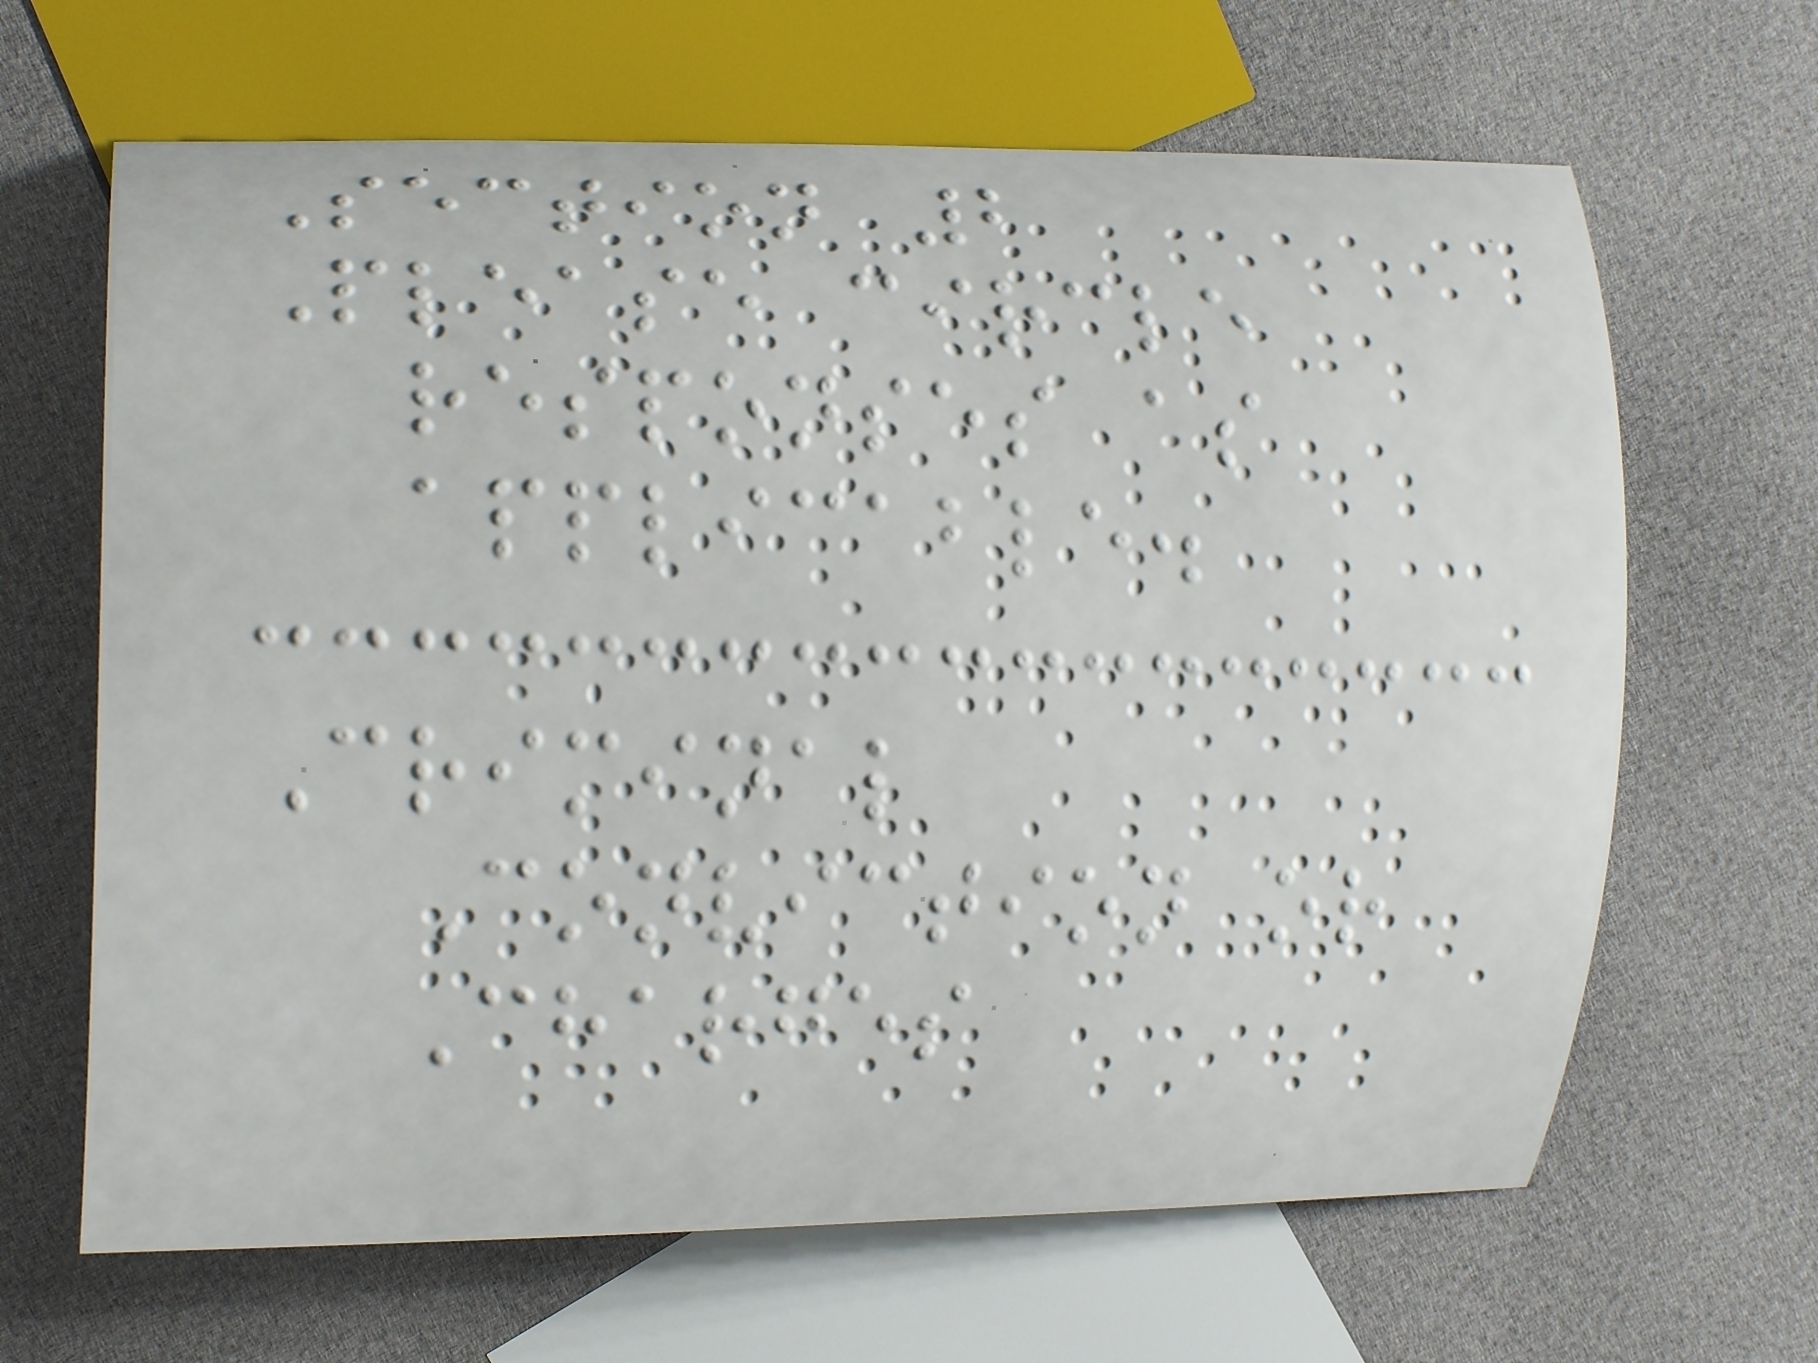Section 2
Please circle
responses as
applicable.
Criminal
Conviction or
Charges
